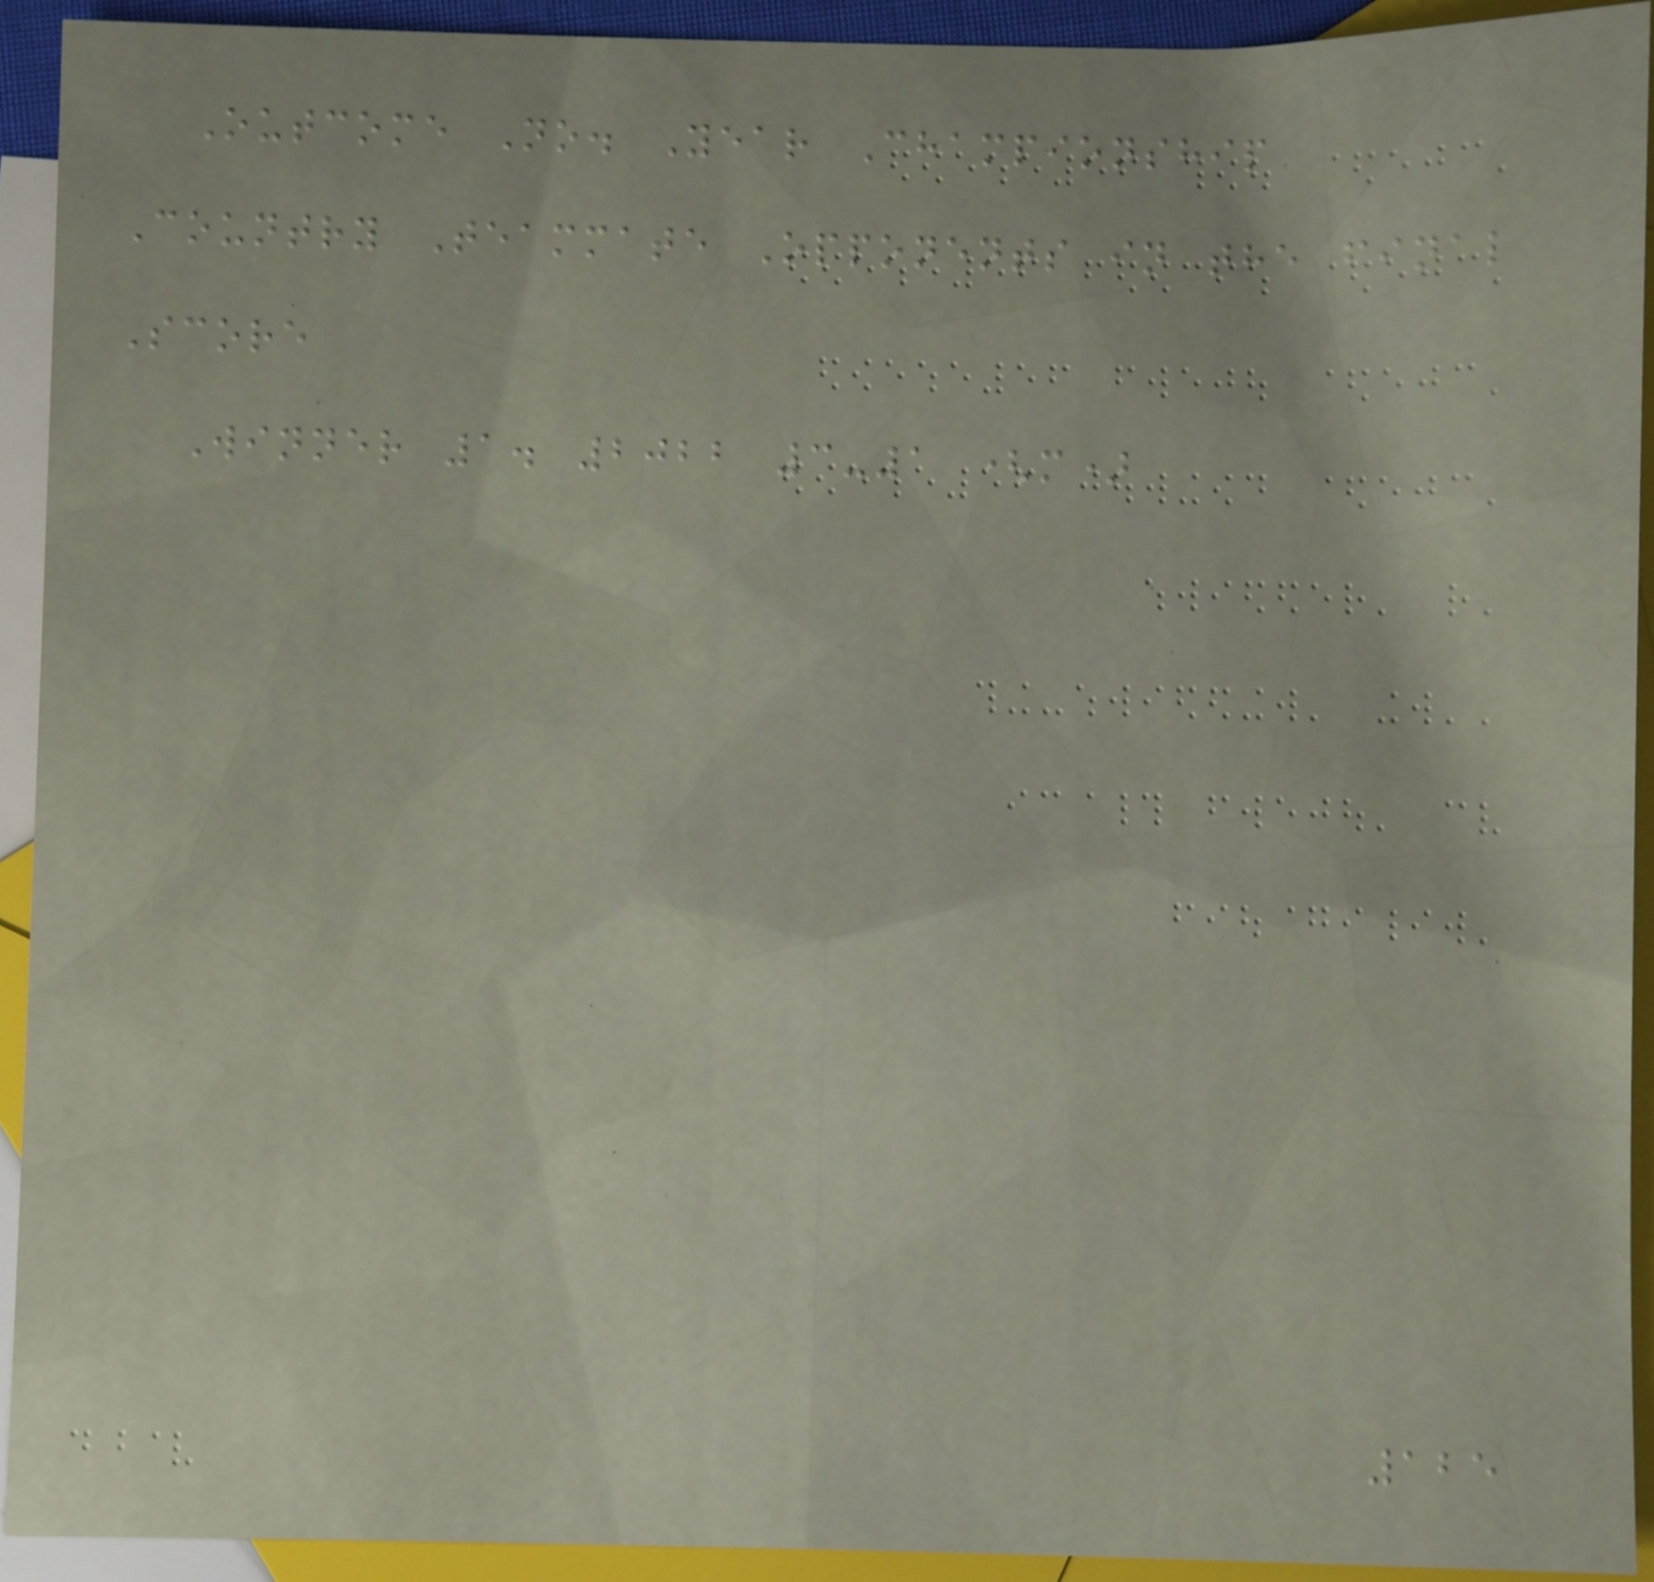Outcome No. Year Championship
Country Teammate Opponents in the final
Score
Winner 1. 2022 3-1 (m)
125
